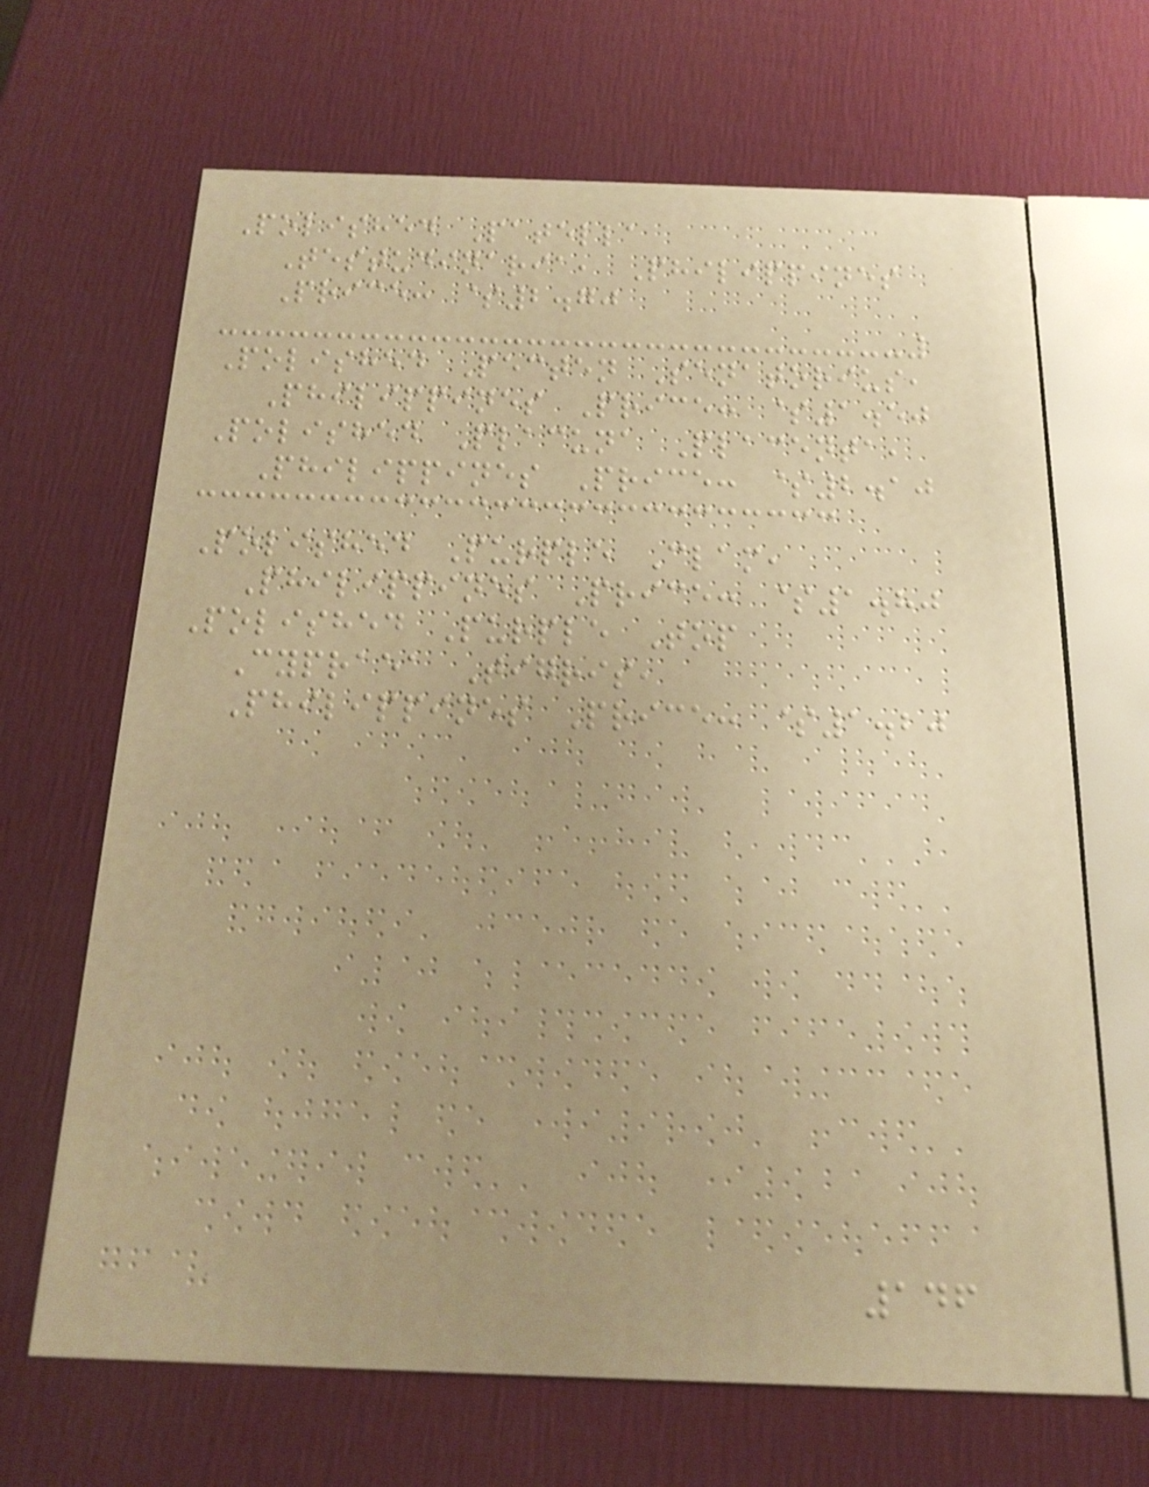Polished Patella
Testudinaria, Philippines
Price: $2.70
Polished Pecten Senatorius,
Philippines Price: $1.50
Polished Placuna Placenta,
Philippines Price: $2.10
Polished Purple Clam,
Philippines Price: $1.80
Polished Purple Top
Cypraea Tigris,
Philippines Price: $1.20
146
